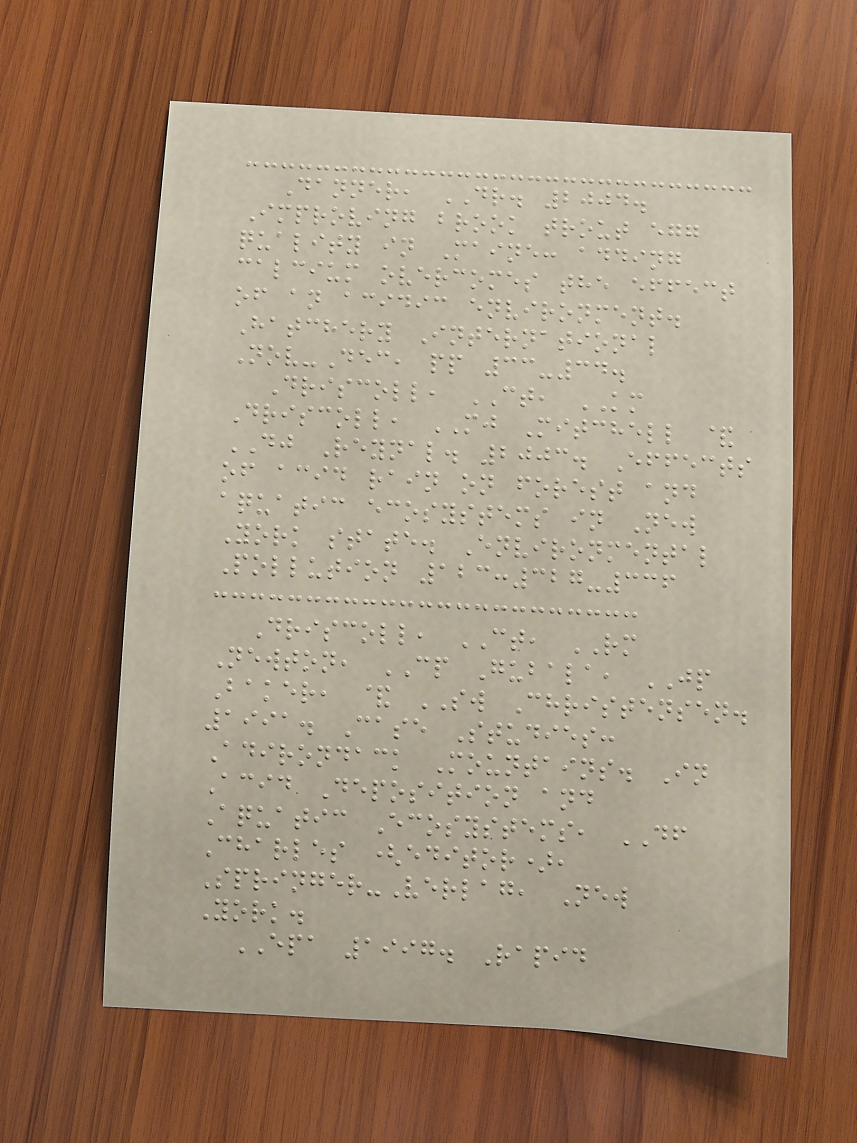Danner, DR. 2004.
Improving brook trout egg
quality in Maine: adding
calcium overcomes the effect
of an acidic environment.
Hatchery International
Nov-Dec, pp 33-34.
Driscoll, CT, KM
Driscoll, MJ Mitchell &
DJ Reynal. 2003. Effects
of acid rain on forest and
aquatic ecosystems in New
York state. Environmental
Pollution 123:327-336
Driscoll, CT, RM
Newton, CP Gubala, JP
Baker, & SW Christensen.
1991. Case Studies:
Adirondack Mountains. In
Acid Deposition and
Aquatic Ecosystems, DF
Charles (editor),
Springer-Verlag, New
York.
EPA 1997. Rapid
